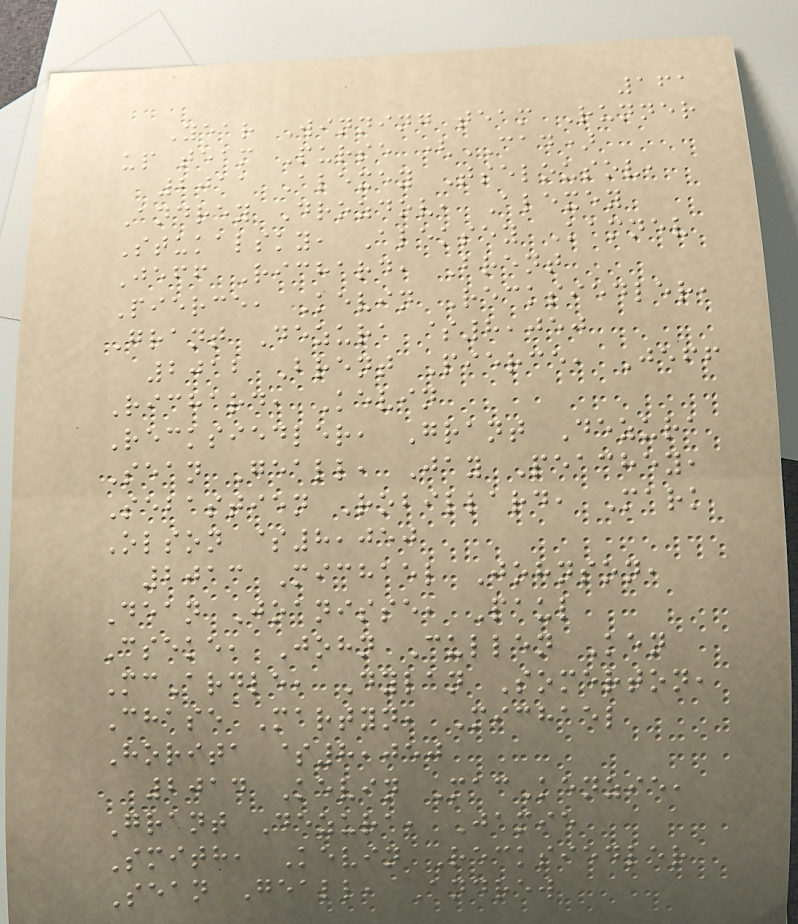161
Year Winning team Runner
up team Purse (CAD)
2011 Alexey Tselousov,
Andrey Drozdov, Alexey
Stukalsky, Aleksey Kamnev
Jeff Richard, Brent
Pierce, Kevin Recksiedler,
Grant Dezura $8,050
2012 Brent Pierce, Jeff
Richard, Kevin
Recksiedler, Grant Dezura
Sean Geall, Jay Peachey,
Sebastien Robillard, Mark
Olson $8,050
2013 Michael Johnson,
Dean Joanisse, Paul
Cseke, John Cullen Ken
McArdle, Dylan Somerton,
Chase Martyn, Michael
Horita $8,050
2014 Kevin MacKenzie,
Grant Dezura, Jamie
Smith, Kevin Recksiedler
Sean Geall, Andrew
